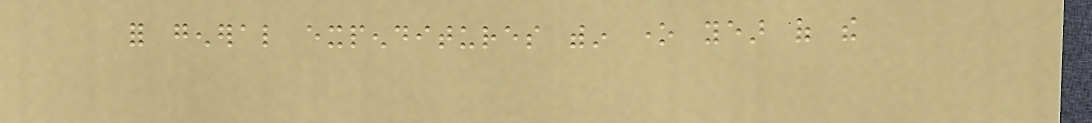for general expenditures within one year of the
